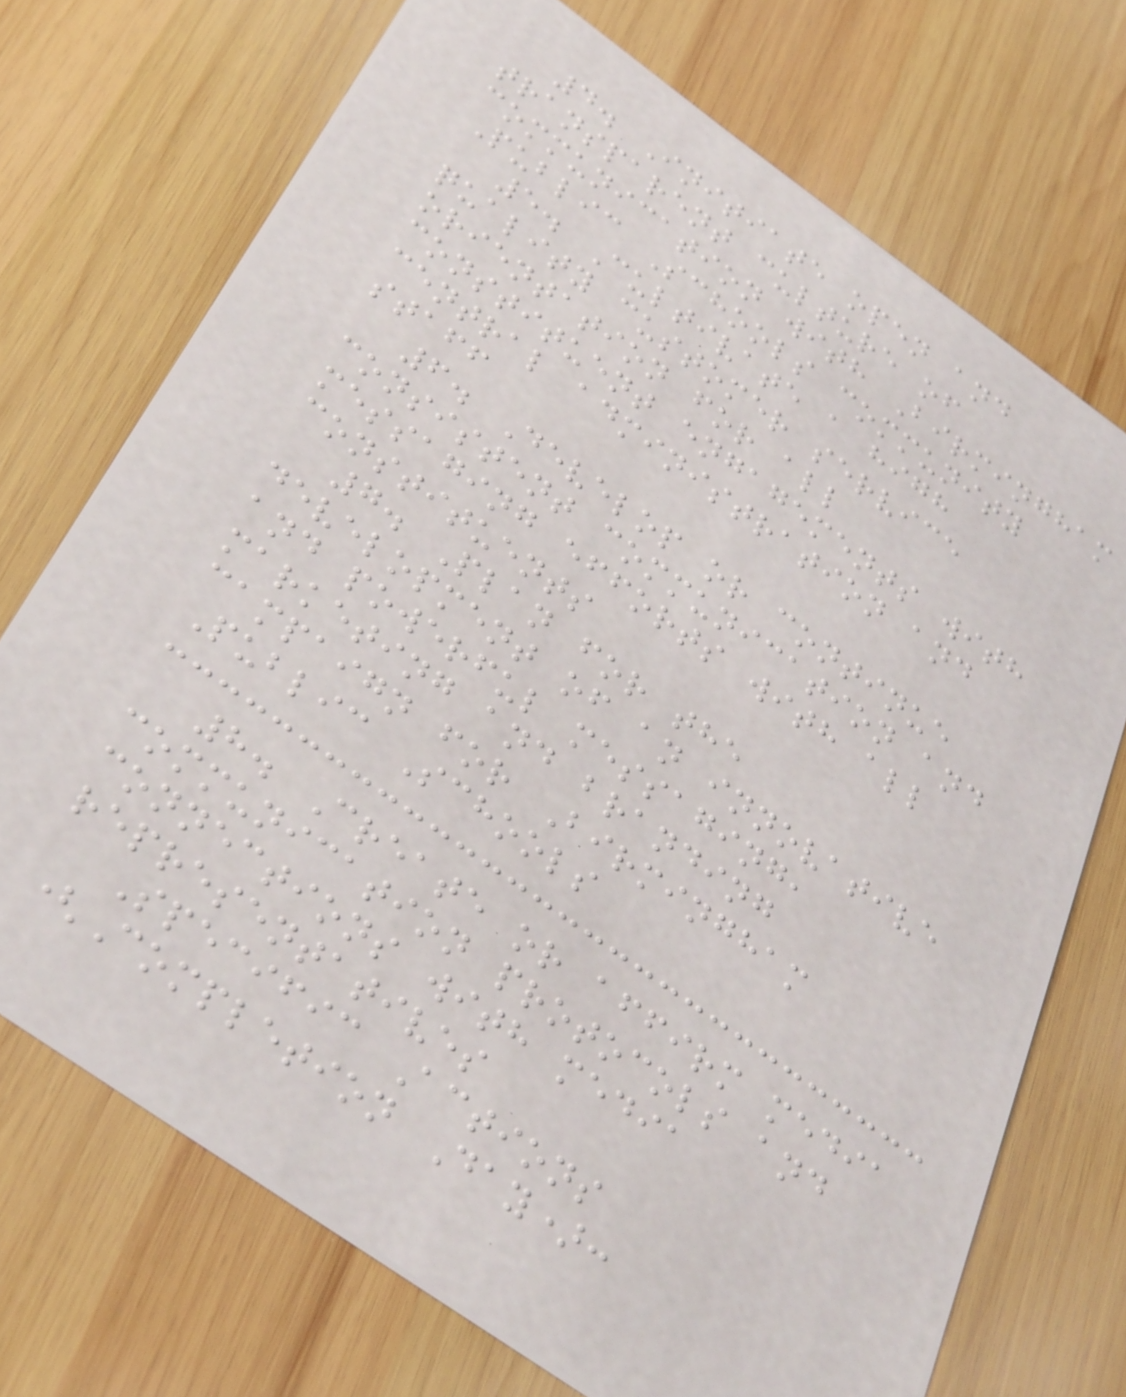4. Initiate open and
transparent culture of
communication with Birmingham
Public Schools community
5. Cultivate a high
quality customer service
orientation for all
constituent engagements with
central administration and
staff
6. Develop or continue
consistent communication and
messaging efforts with all
constituents
7. Plan for the
development of an innovative
and powerful messaging,
marketing and branding
campaign for Birmingham
Public Schools
8. Create or affirm media
communication protocols and
connections with media
representatives
Specific Actions
(Completion Day):
